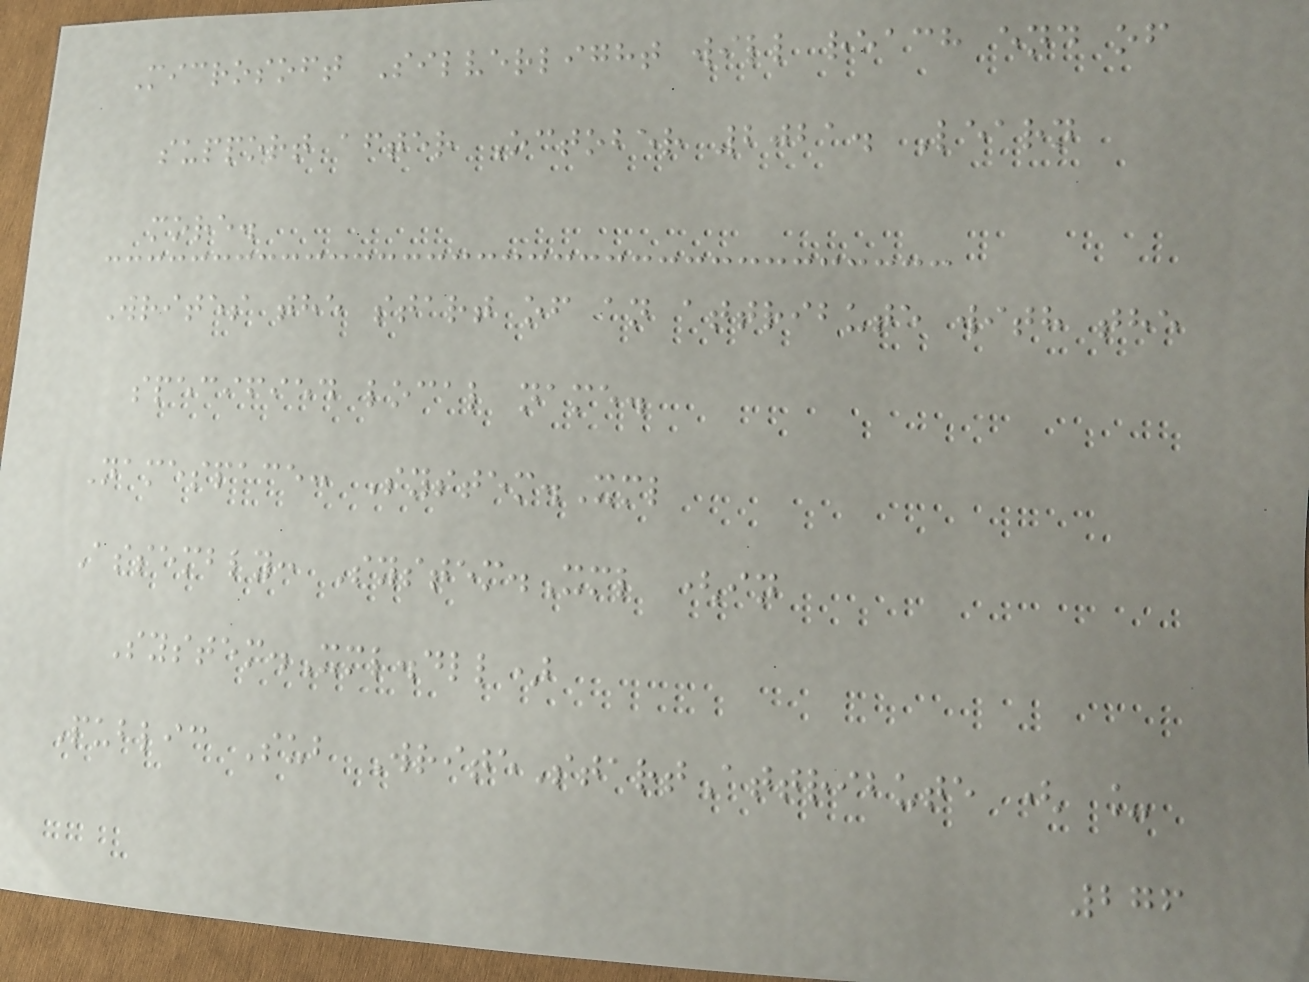Microsoft Silverlight will reach end of
support after October 2021. Learn
more.
Writes the start of an attribute with the
specified local name.
Namespace: System.Xml
Assembly: System.Xml (in
System.Xml.dll)
Public Sub WriteStartAttribute ( _
276
